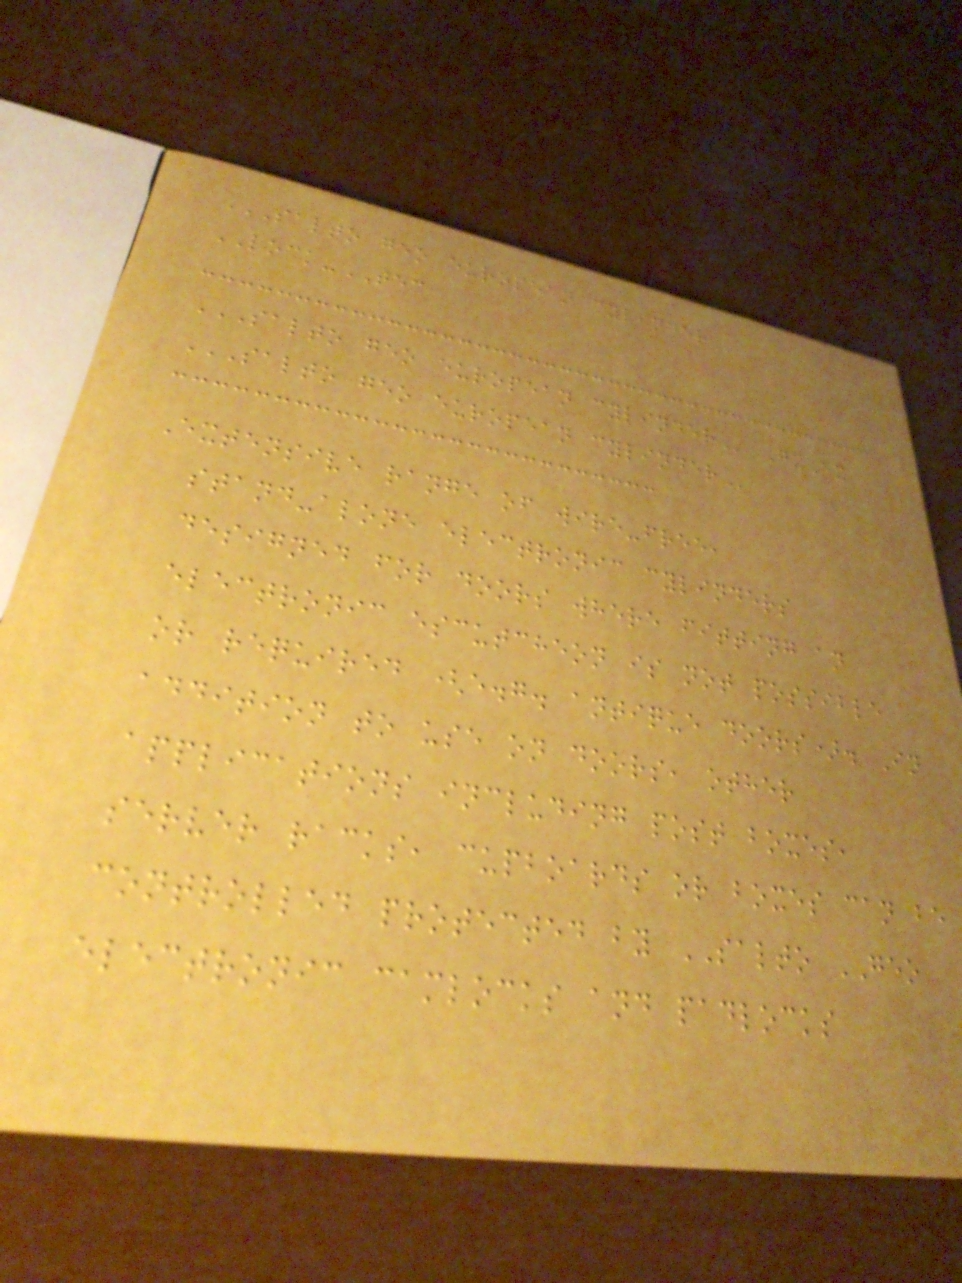SALTO GEO EUROPEAN CYLINDER
LOCK-TEC
SALTO GEO EUROPEAN CYLINDER GxEx
SALTO GEO EUROPEAN CYLINDER
Extensive range of wire-free,
stand-alone electronic cylinders
designed for doors where fitting an
electronic escutcheon is not possible
or required (e.g. antique doors). In
addition to use on doors, other
applications including post boxes,
server racks, cupboards or boxes can be
controlled protected by SALTO GEO
electronic camlocks and padlocks
